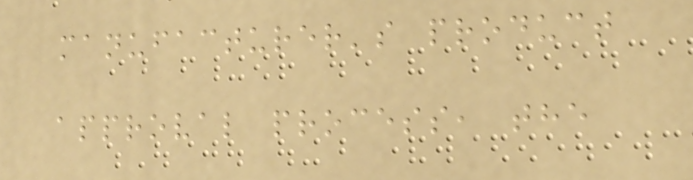manufacturer's product
approval process, the
